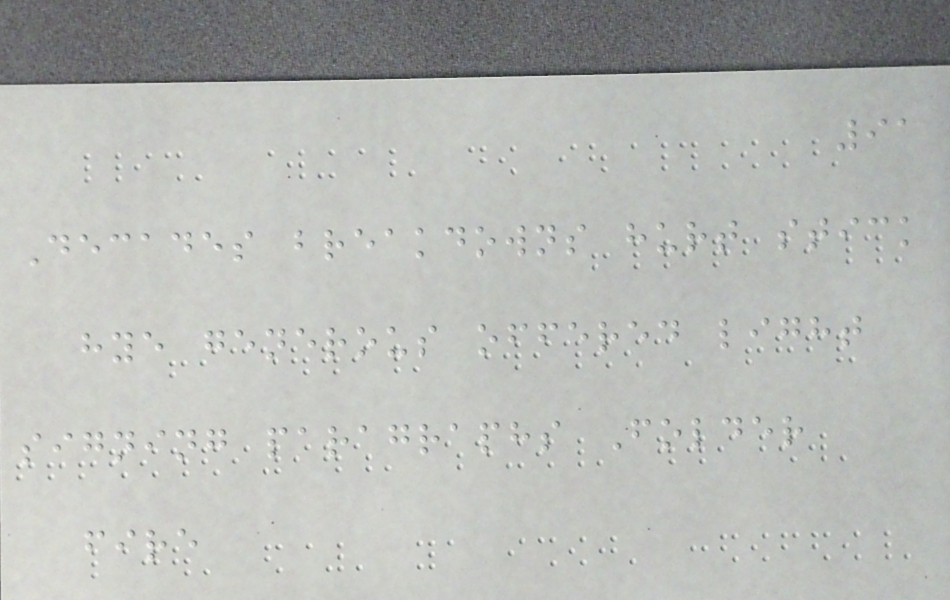91
Decades breakdowns hurt stick
hye generous offered light
signing paragraphs Folder
fire
